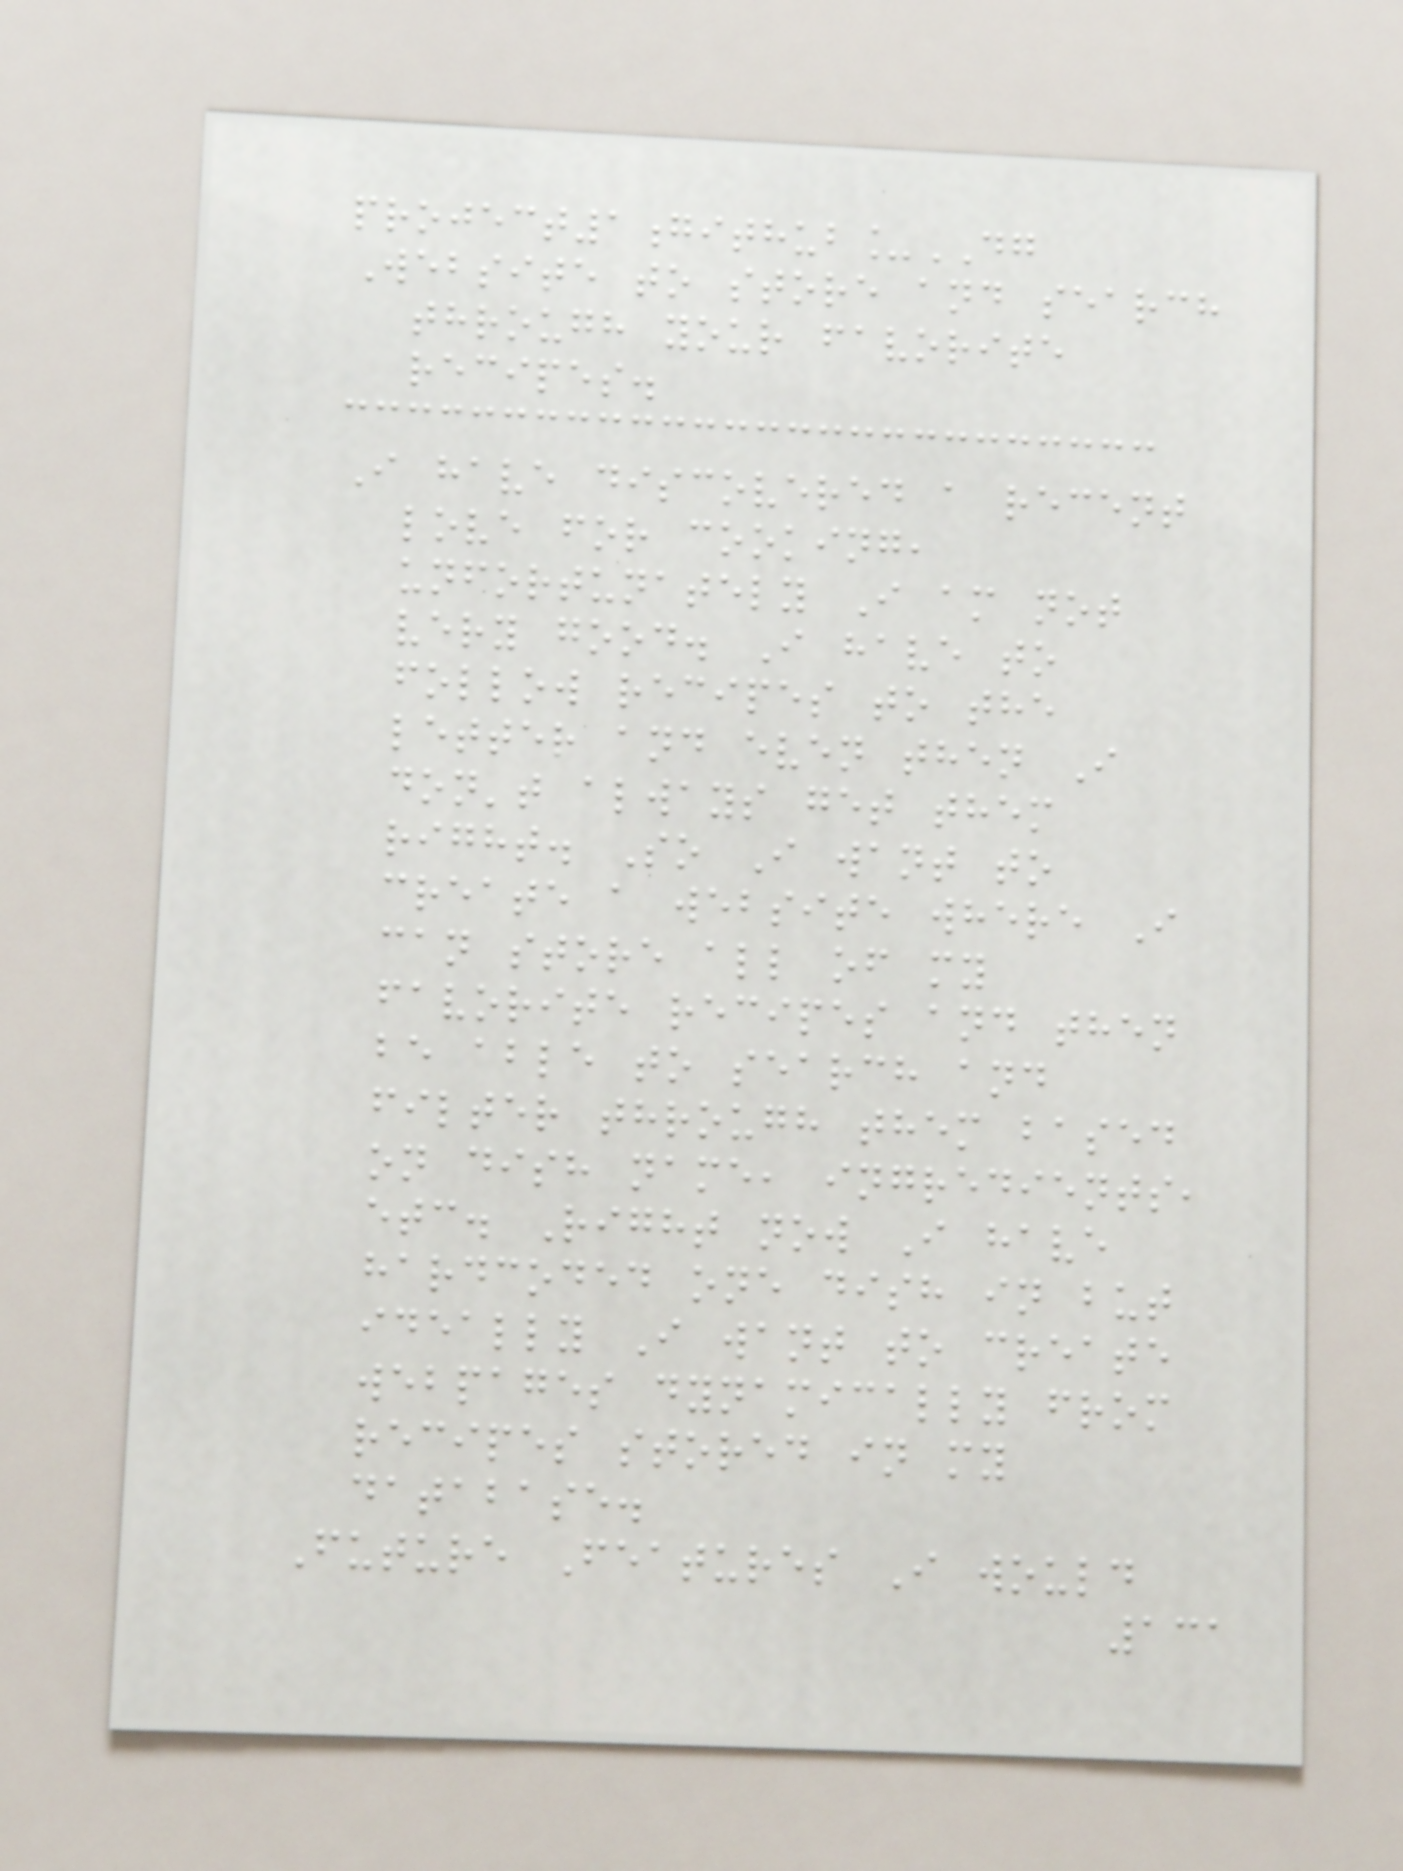project1github_DG
Website to store and search
through your favorite
recipes.
I have discovered a recent
love for cooking,
unfortunately I am not
very good. I have to
follow recipes to the
letter and even then I
don't always get them
right. So I want to
create a website where I
can store all of my
favorite recipes and then
be able to search and
filter through them based
on dish name, ingredients,
etc. Right now I have
hardcoded one dish in but
ideally I want to create
webpages dynamically from
recipes stored in my
database.
Future Features I would
131
